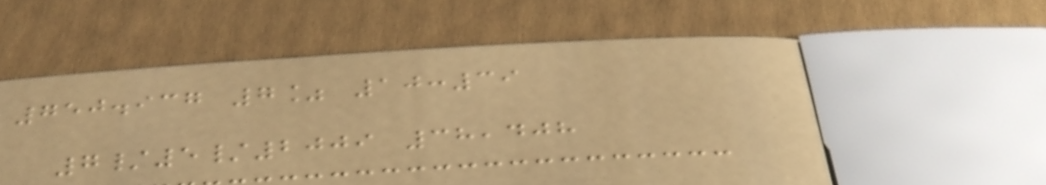750.937 7% 10:39
7/5/2009 38,408
